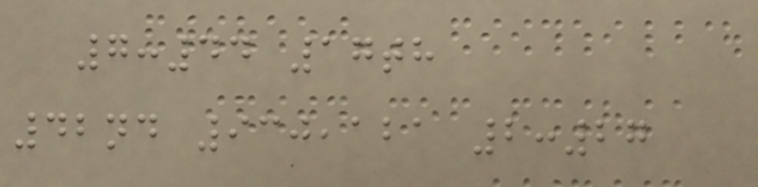7:44 17th
42nd 930,121 2:27
